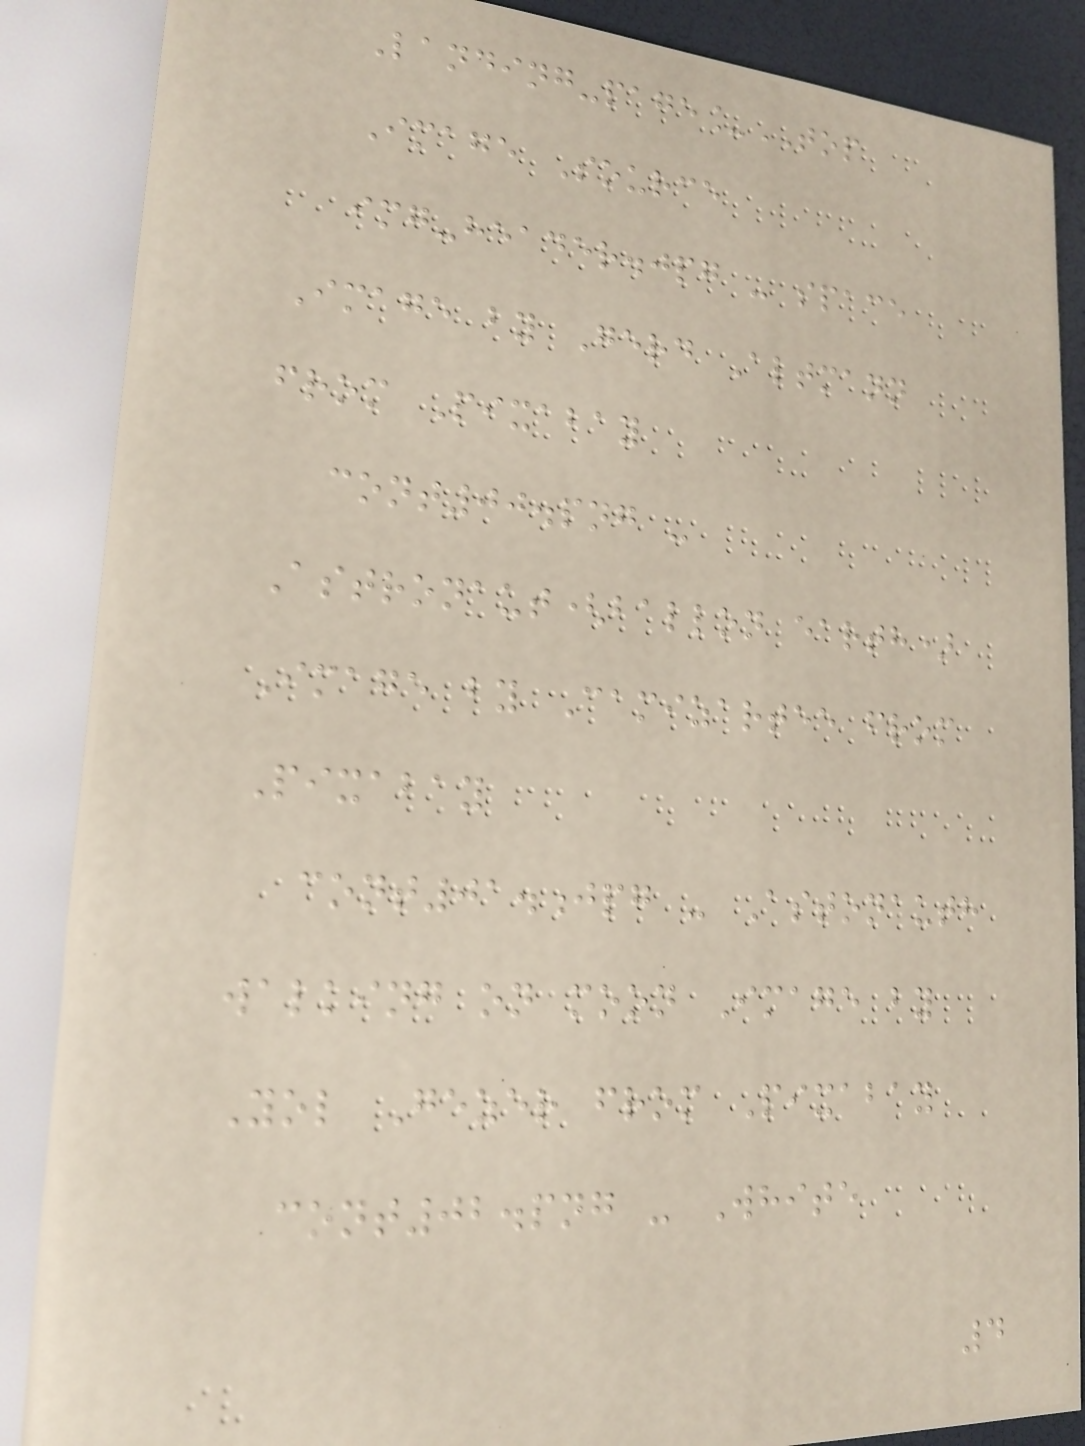Landing-page_TOP
Image Source
img-header.jpg - space
Image by Gerd Altmann
from Pixabay
cont00.png -
Astronaut(ballon earth)
Image by Camizartee from
Pixabay
cont01.jpg - Astonauth
walking on moon Image by
Yol Gezer from Pixabay
cont02.png - White
4
